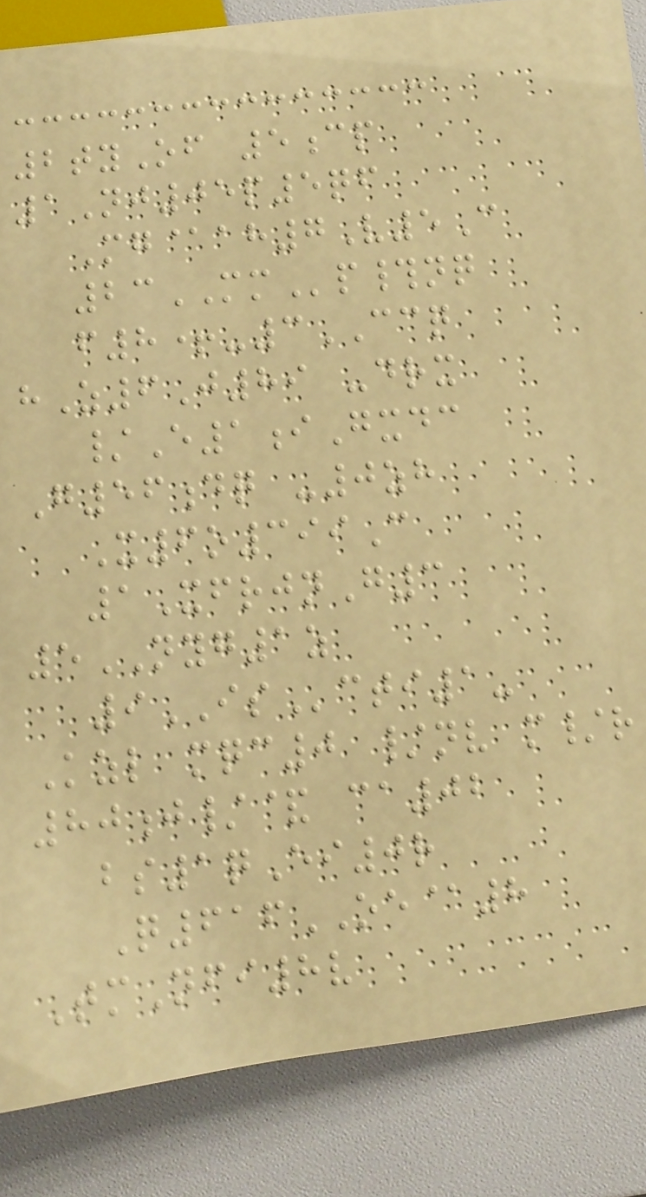2tyOf 5cp
1Nj05p5qf
Mg@ah7V5C
23MMp#nq
f8+-3CCQ
hZ6J89 -drx
/E1iGxdc
G56dq -0zh
X6o399C
1XfrjnG3
5NYG1z
9IScti1-
Kzl mqc0 /nv m/r
80j/& ca02
bs1qEi0r
Q616OE@8
TmNfi8v
